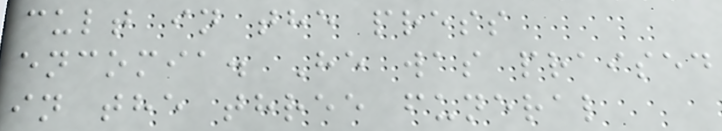cult in the press
encomia. He was praised
in the three funeral
